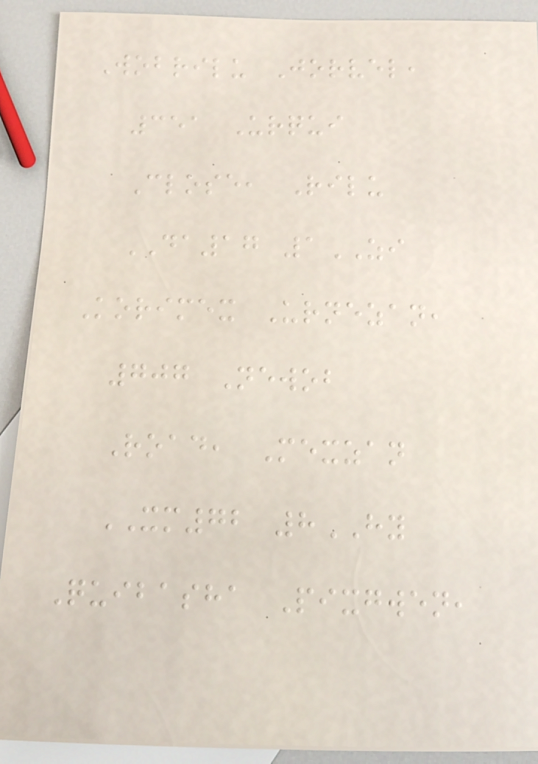Wobrilu Jorvel,
351 Urqui
Close, Rilu
DA17 1ZI
Korimex Urnezan,
707 Newob
Road, Mexzan
XM72 8HY
Quibasha Pixgwen,
